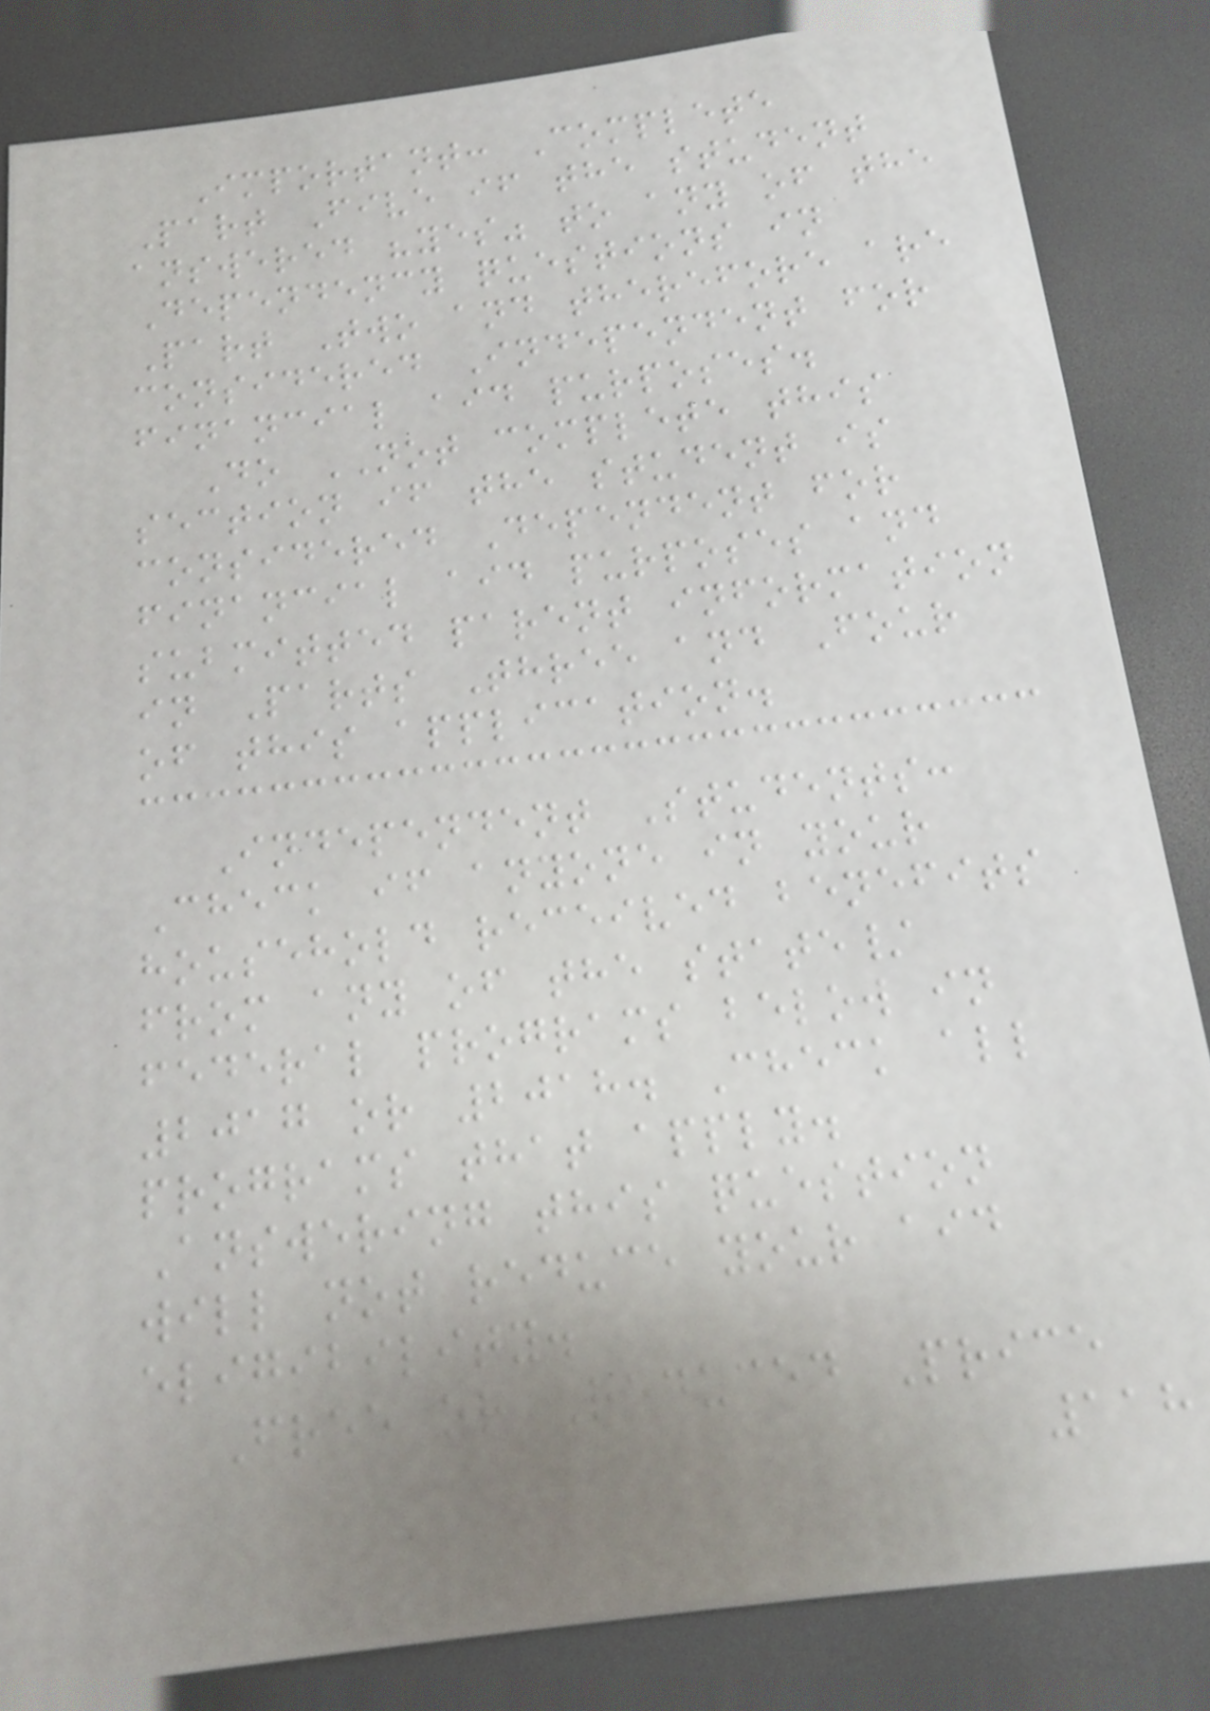Important: Complete
Part Five if the student
answered "yes" to any of the
Dependency questions in
Part Two and therefore are
considered Independent for
financial aid purposes.
Do NOT complete this
section if the student is
considered Dependent for
financial aid purposes and
submitted parent information
in Parts Three and Four
of this application.
Independent Students:
Check if anyone in your
household received benefits
from any of the state/
federal programs below in
2017 or 2018. Check all
programs that apply.
Answering this question
will not reduce your aid
eligibility.
Free or Reduced Price
118
